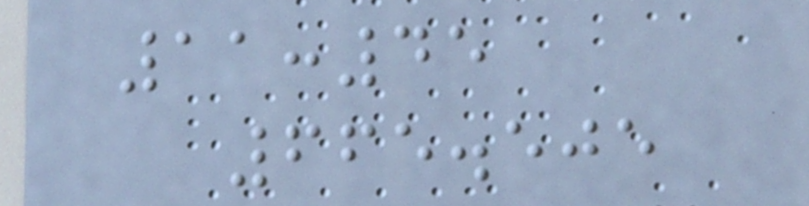11:45
665.505
